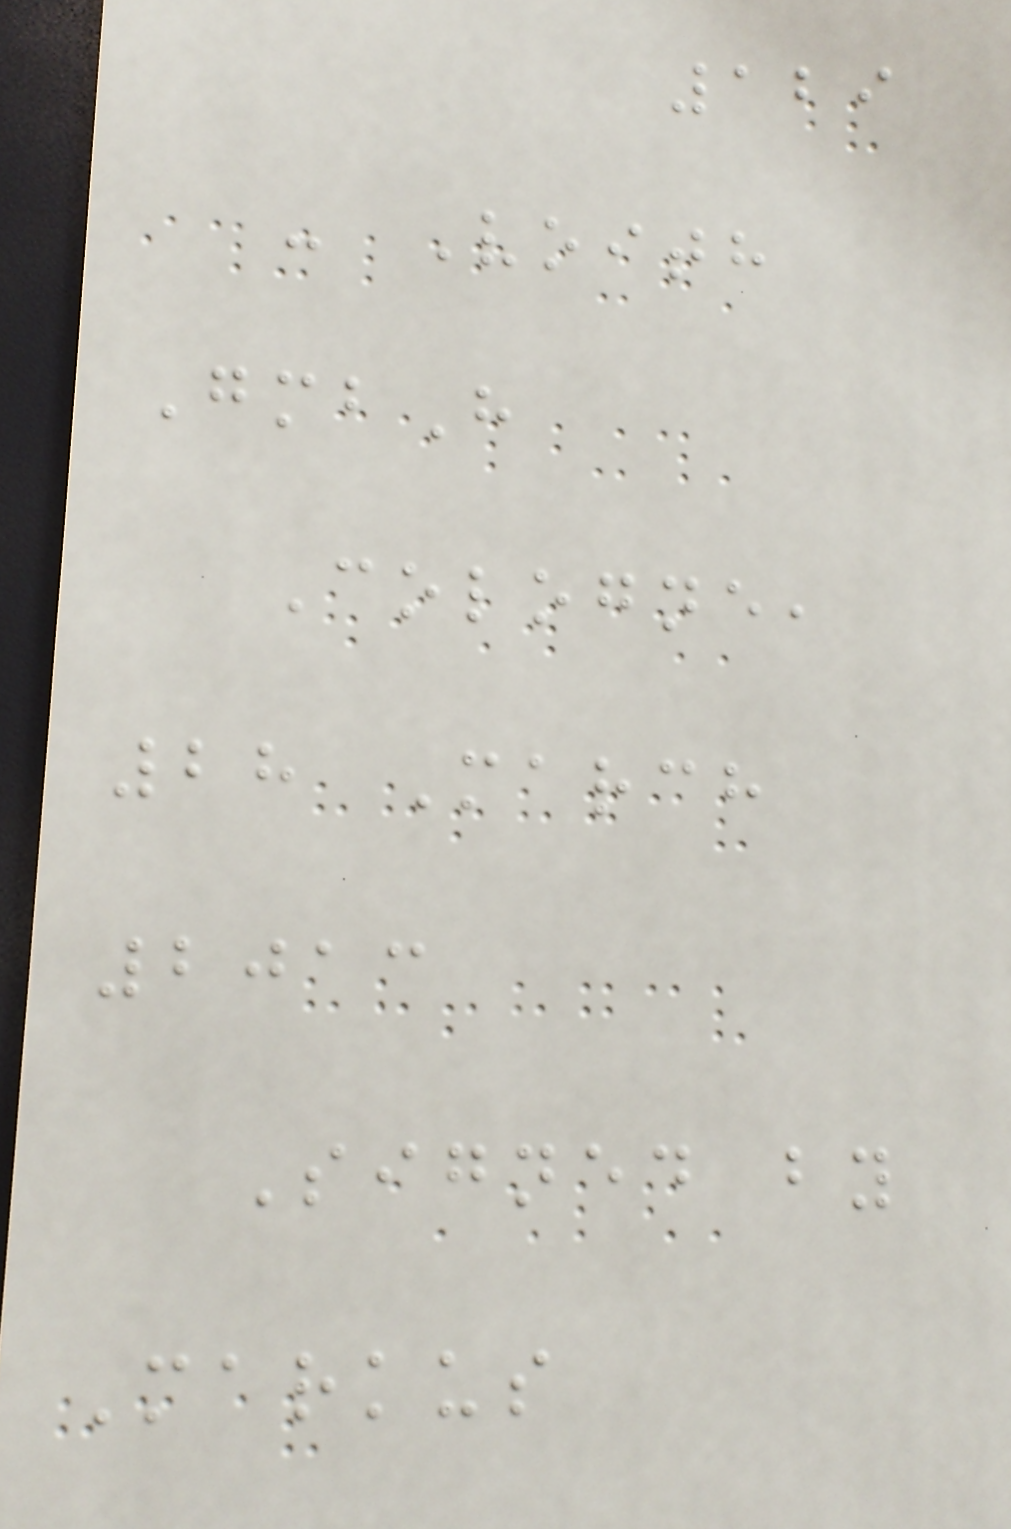129
- Voith
GmbH
Cologne,
28 March
2013
Signed by
Markus
